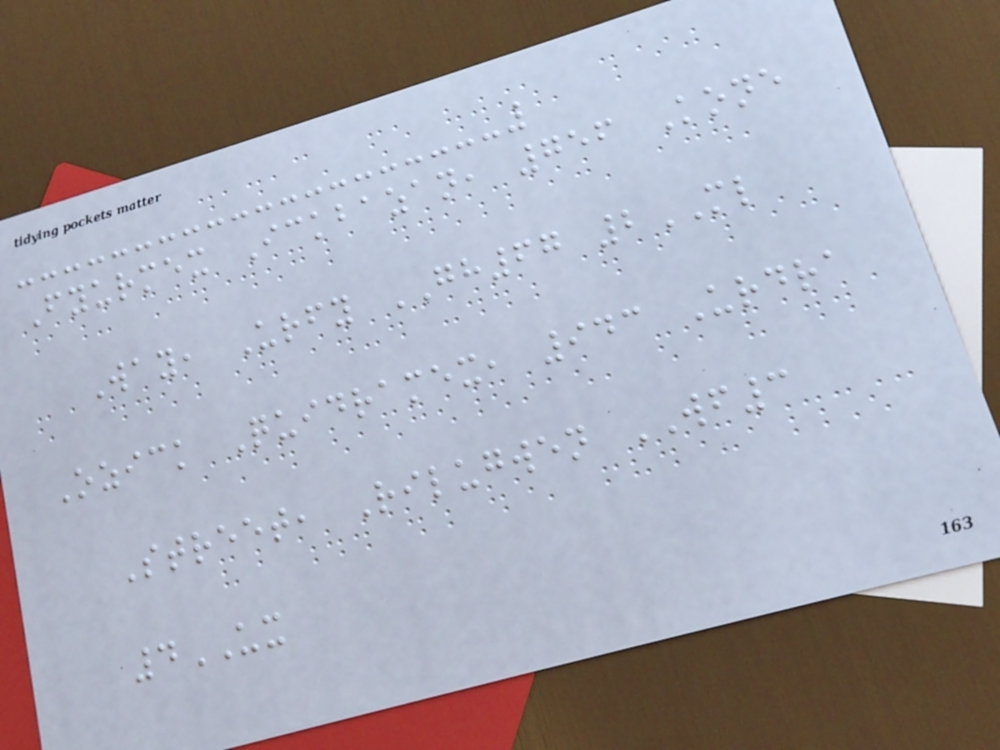Fyurmex Ickbazan, 756 Kone
Way, Urfy GH67 2ML
Ozick Quidramex, 943 Urdra
Street, Rilugwen WF3
4UX
